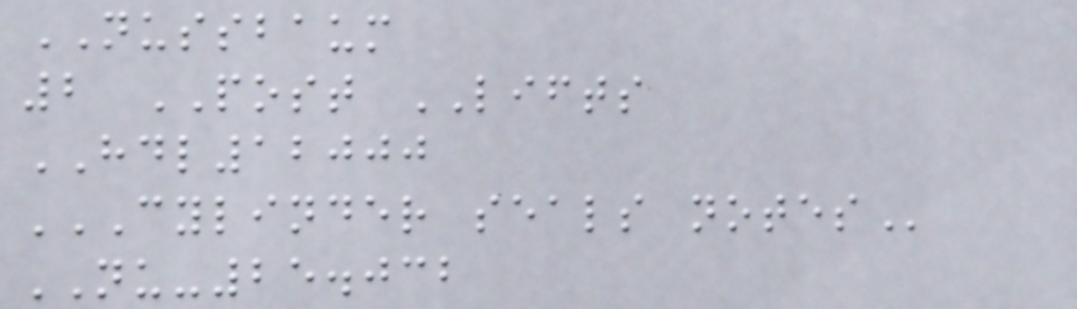NUSSBAUM
2 POST LIFTS
HDL12000
CYLINDER SEALS NOTES
NU-25.032
